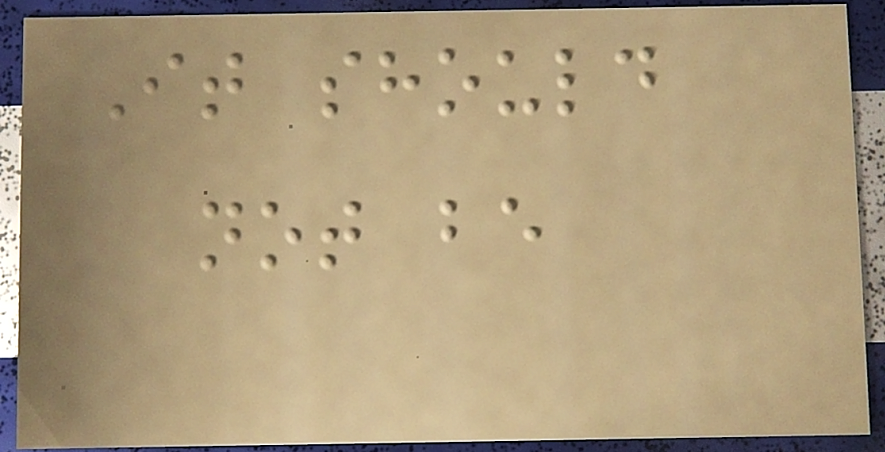It should
not be
